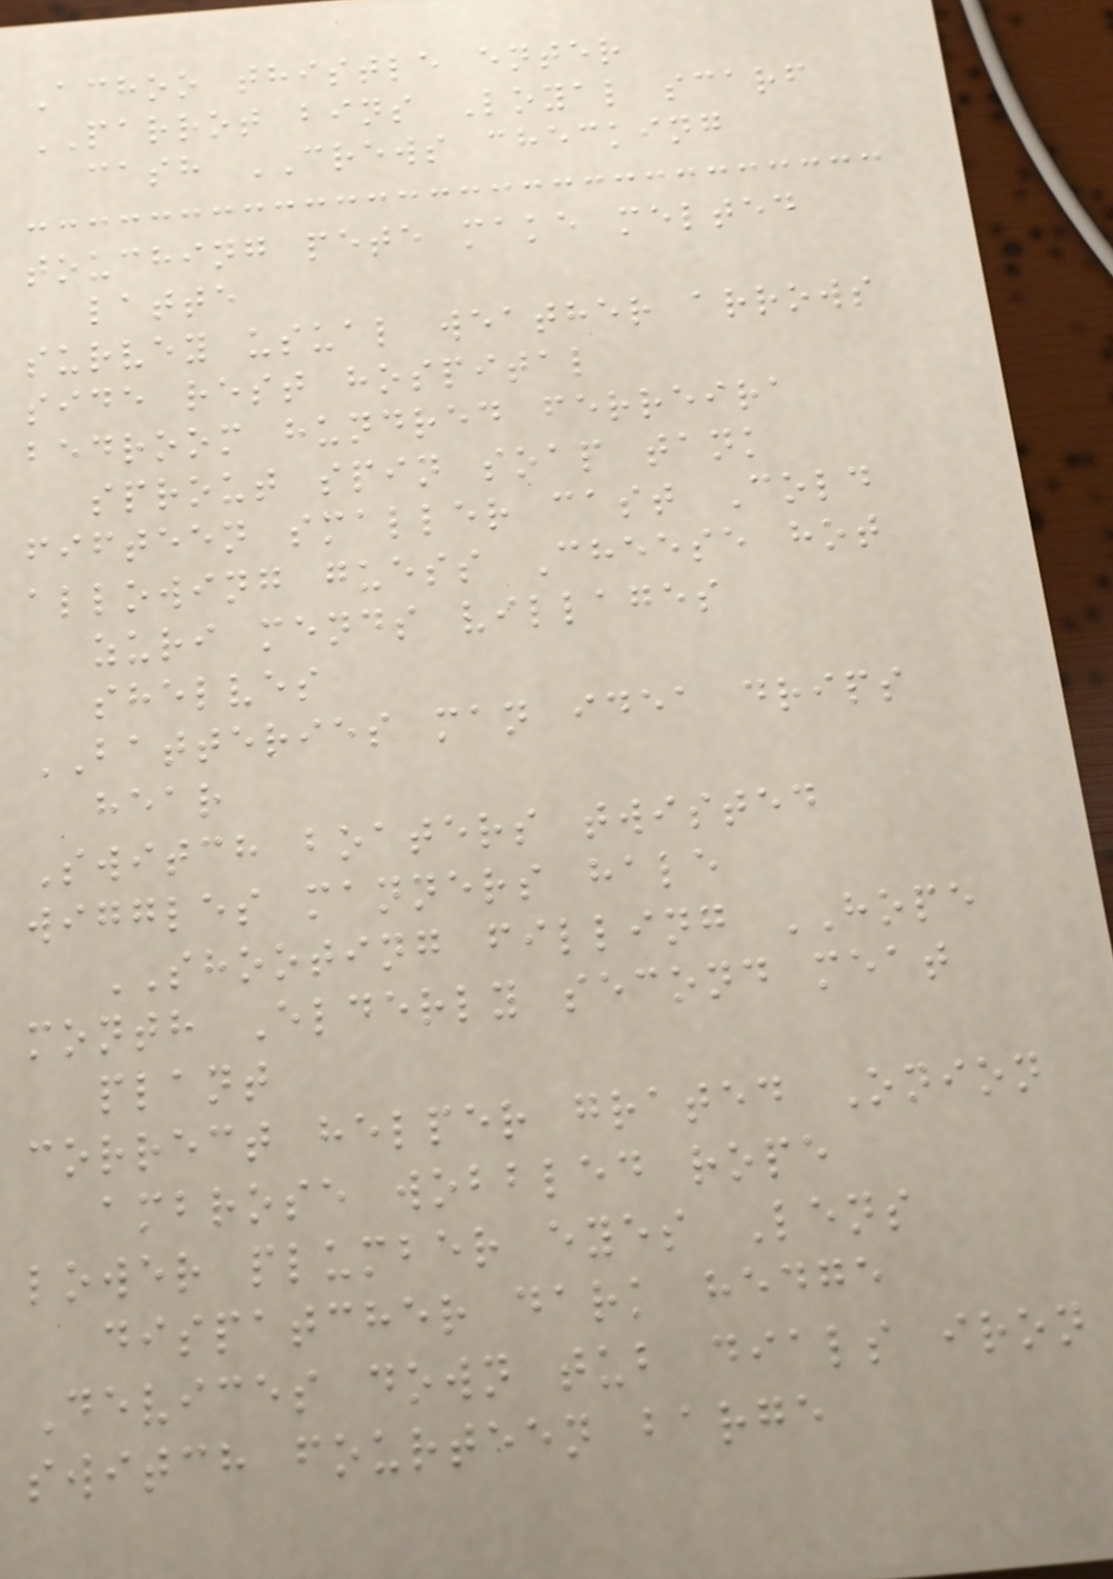Achoo thistle enter
PARROT bins Loyal scarf
cash CREWS checking
touching pete make melted
latte
survey usual weather arrows
side rest hospital
bedroom hundred ferreira
sprout spin soap tank
fifteen smaller cast Cold
allowing guess Cheese hot
zuri mends villages
shelves
BATTERIES man idea drips
hear
Switch boaters twisted
wiggles manners hale
SHOOTING filling HOPE
month Elderly second meat
plant
correct helper grated Onion
ambrose wobbled rope
lower plumber eyes Lens
dispatcher dark hedge
Devices down tub dials iron
switch fourteen barge
